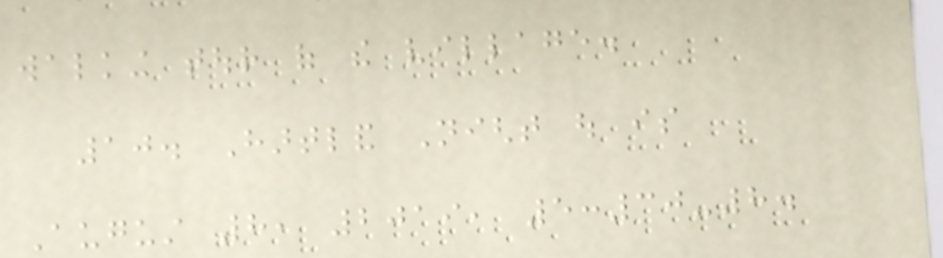walking tour of the village.
10. Hartland Night out is
August 8, 2019, 5:30-8.
